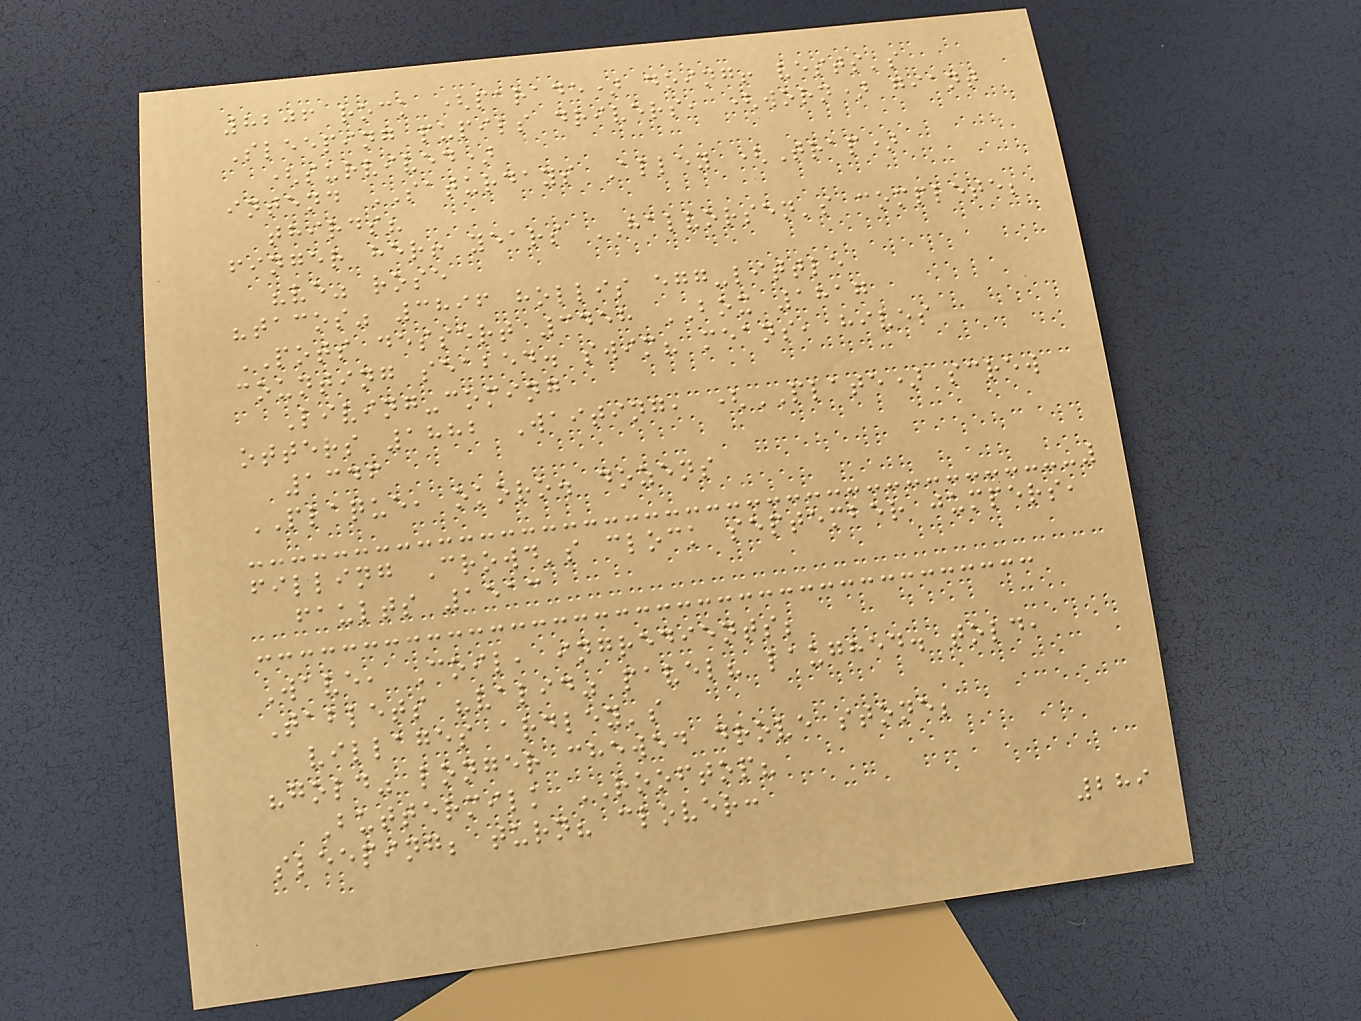8206 rock (parade) doing! vests's
Sleeping pupils drivers, (worn) giant
(survived)
intend SATURDAYS Alley (Trap)
thirds?
finger her! years HALVORSEN's complete;
"ve" rose
"tacos" 3896 hollis egg-little
POTS dessert 3458 BOX 1817
counting seabed. swim? means, hives
Living-coming
otters 1882 Waiting, (PLATE) screw
1346
PLAQUE, okoro. dozens
filling Crowd's clock september jumpers,
faults 1513
Wave, Coil, ingredients;
Tablets "valid" pavel? laughed. told,
villages ardley's
"gold" longer chewed drove stone;
Buttermilk ROOFTOP?
sleeping; turn? clover:
289
